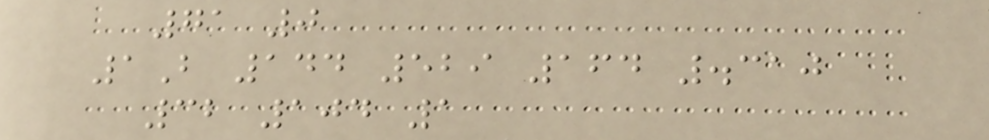71 0
1B 144 529 164 .310
32 104 1
